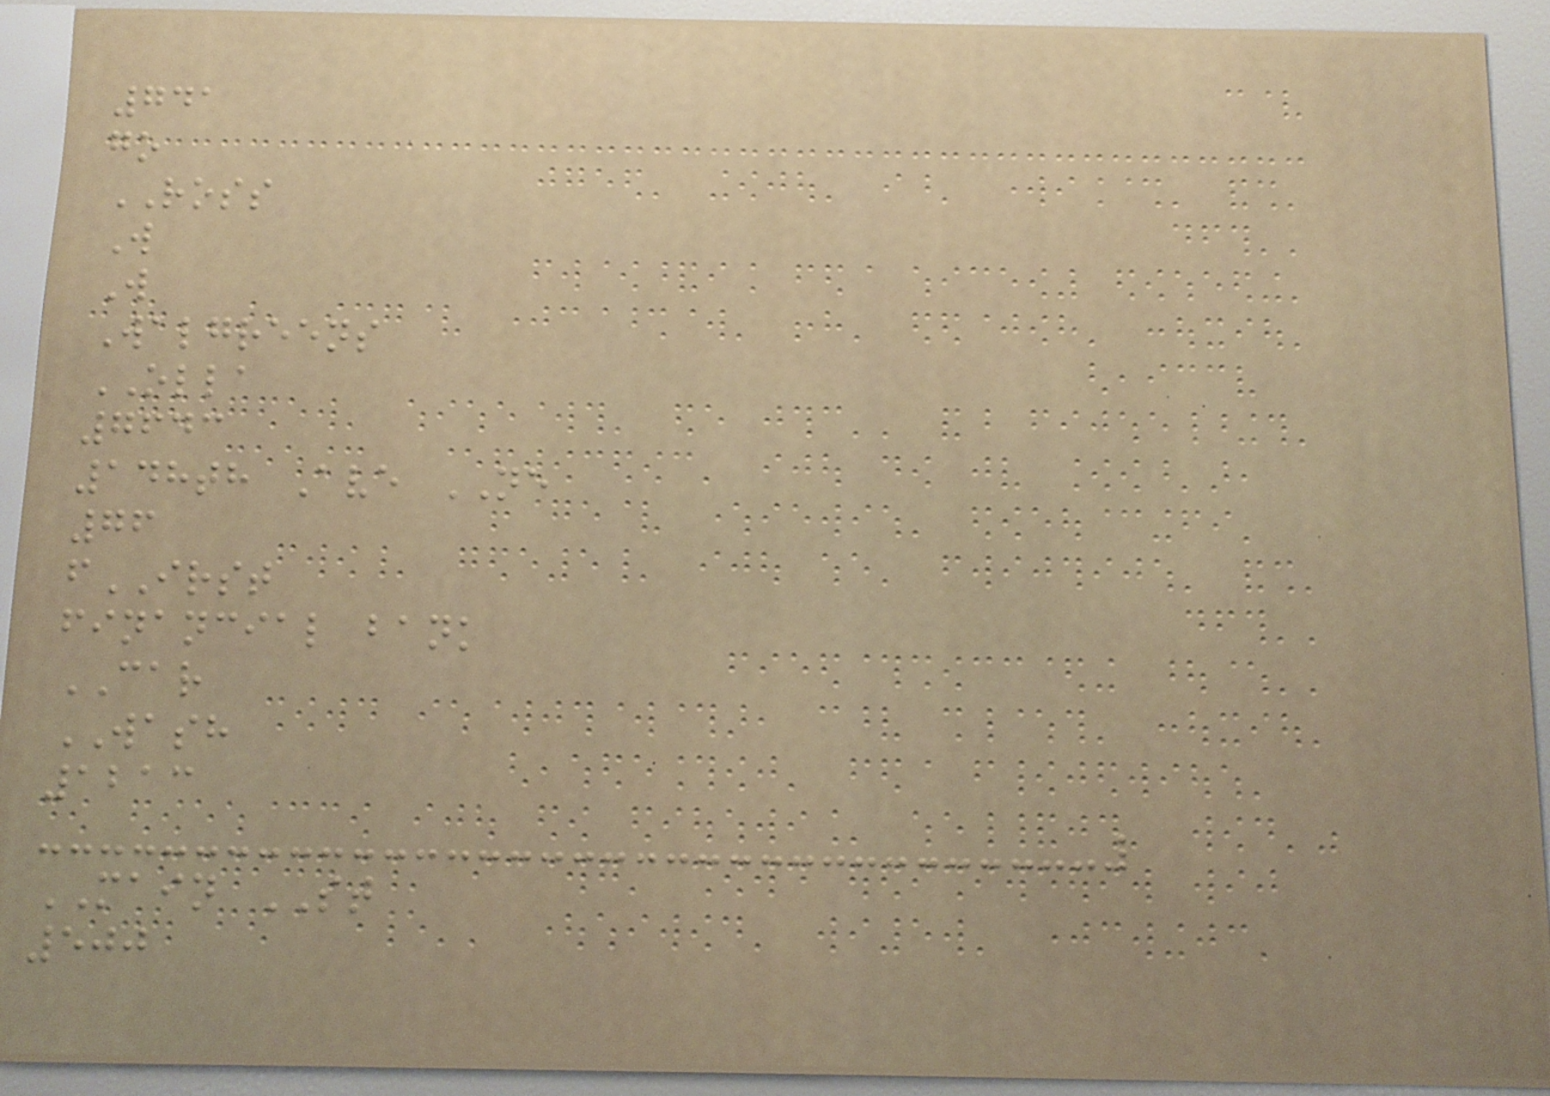741
go
ROSS
W
W
Walgreens
OLLA
7643
148th Ave NE
76
fIRST
financial bank
CAR
WASH
1213
MAIN ST
500
